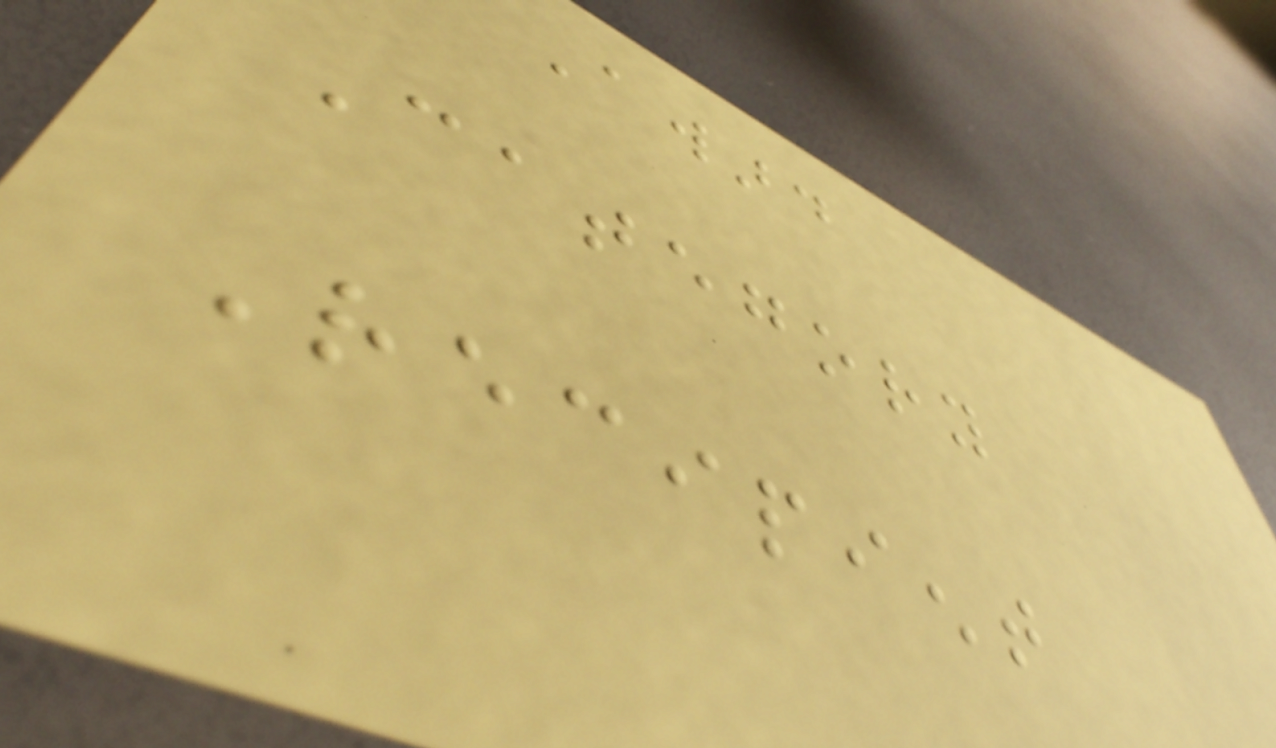Award
Category
Recipient
